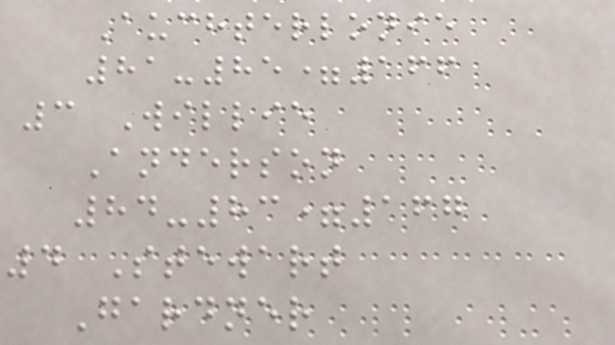Auchterlonie
81-85=166
3 Willie
Anderson
84-83=167
4 Stewart
Gardner
